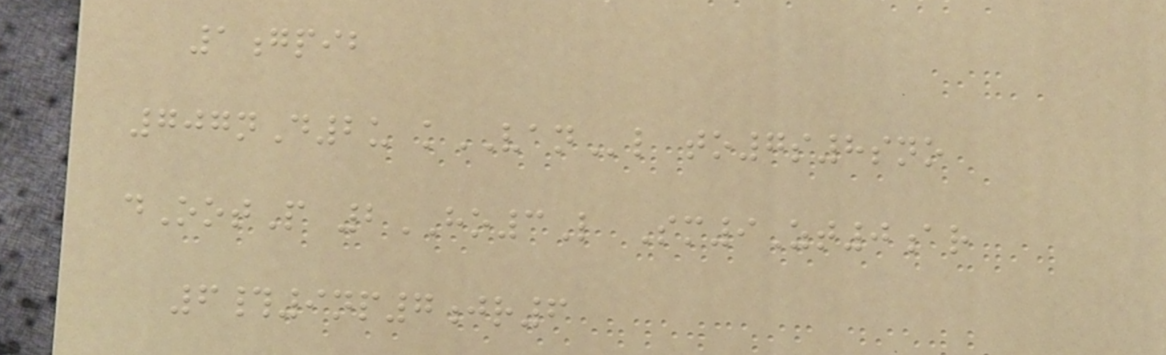1gpib
707nD2u kVANl to7s8sno
dOotP 2HO3L Sm9Zt0ar
6#9np7jr6
